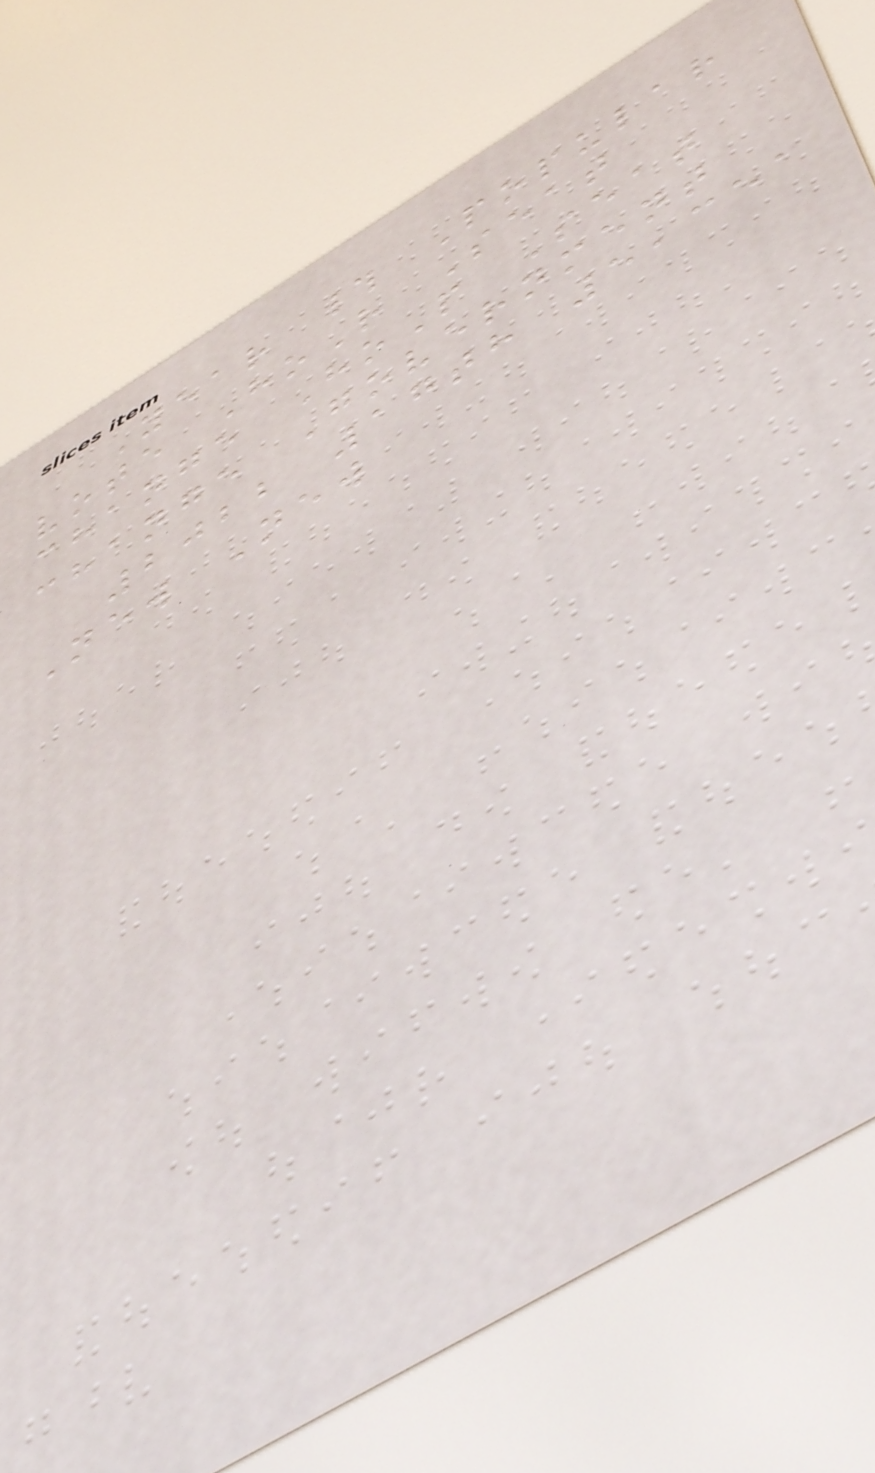Year # Popular
vote HoR Seat
change HoP Seat
change Government
2022 17th 5,351
New New
